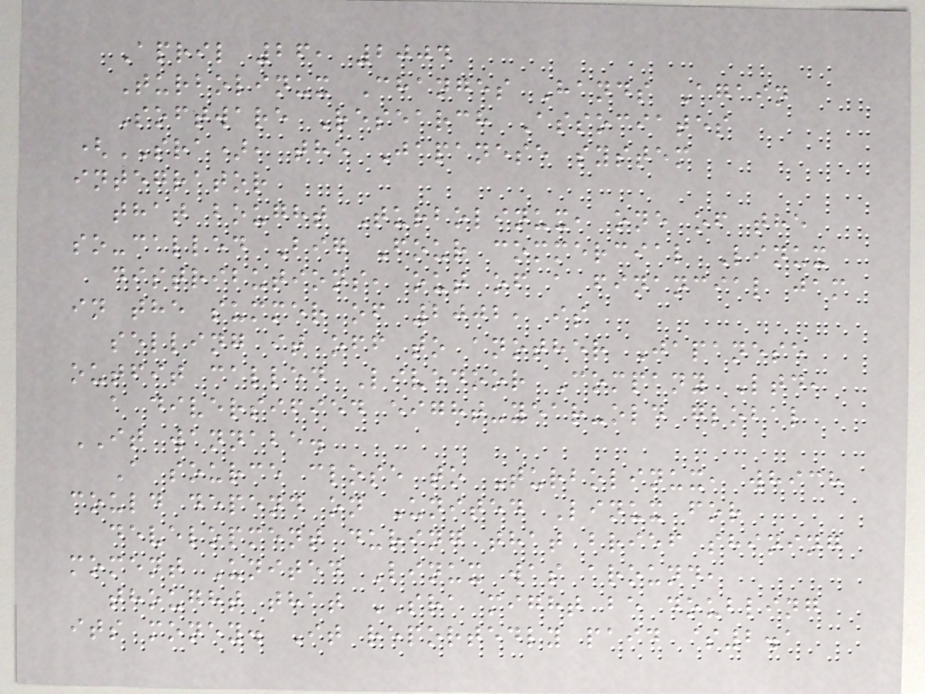April 26, 2004
Turbolinux Changes Hands Again
Software Research Associates
(SRA), the Japanese system
integrator
that bought Turbolinux, one of the
so-called Big Four commercial Linux
distributions, out of a financial jam
in the summer of 2002, is
selling it off to another Japanese
outfit called Livedoor Company Ltd,
a diversified eight-year-old global
IT wannabe.
A source close to Turbolinux, which
could depend on United Linux for
development during that brief shining
moment United Linux was around,
thought that SRA might be doubling
its money. It reportedly paid $2.1
